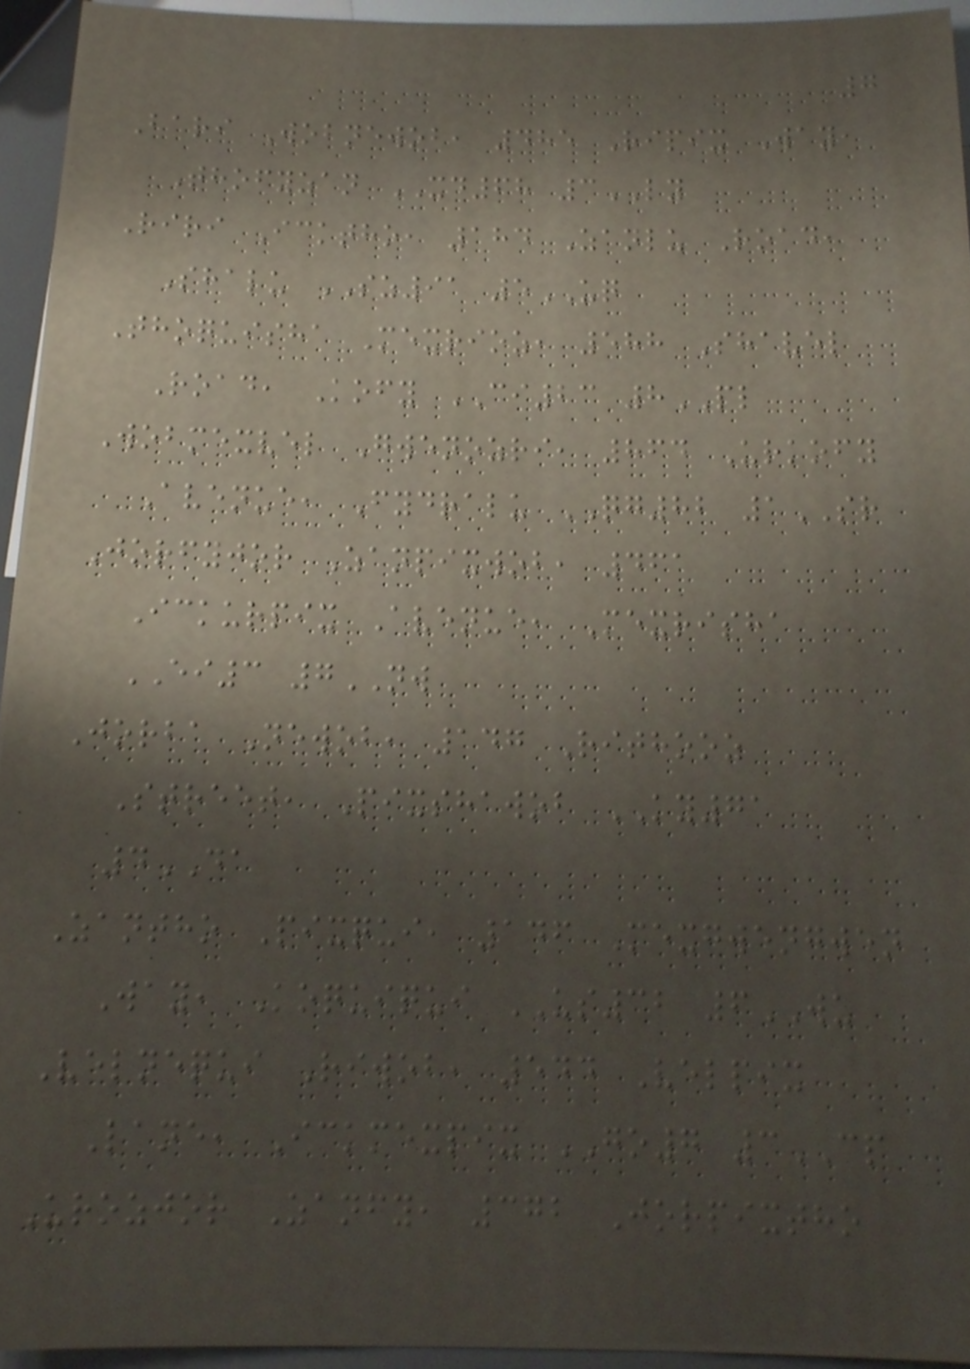7
Bari Wobnewob, 485 Ripix Way,
Thofyzan XD68 3LY
Riri Icktho, 184 Zanlu Road,
Shalu SZ91 5UQ
Thoquisha Mexrioz, 588 Shavel
Road, Kofy CI23 8PL
Wobmexvel Gwenozri, 864 Urkofy
Avenue, Fydralu QG82 1SR
Jorfyjor Zanpixwob, 461
Ickurpix Avenue, Mexrisha
EI3 7NW
Jorba Newob, 147 Rithooz
Street, Pixshawob KY71
4DA
Zantho Pixqui, 146 Mexgwengwen
Way, Koquiqui US32 6WU
Velnequi Riwob, 544 Velpix
Lane, Ickmexpix GO7 3CP
Urozjor Zanfy, 372 Jorpixtho
